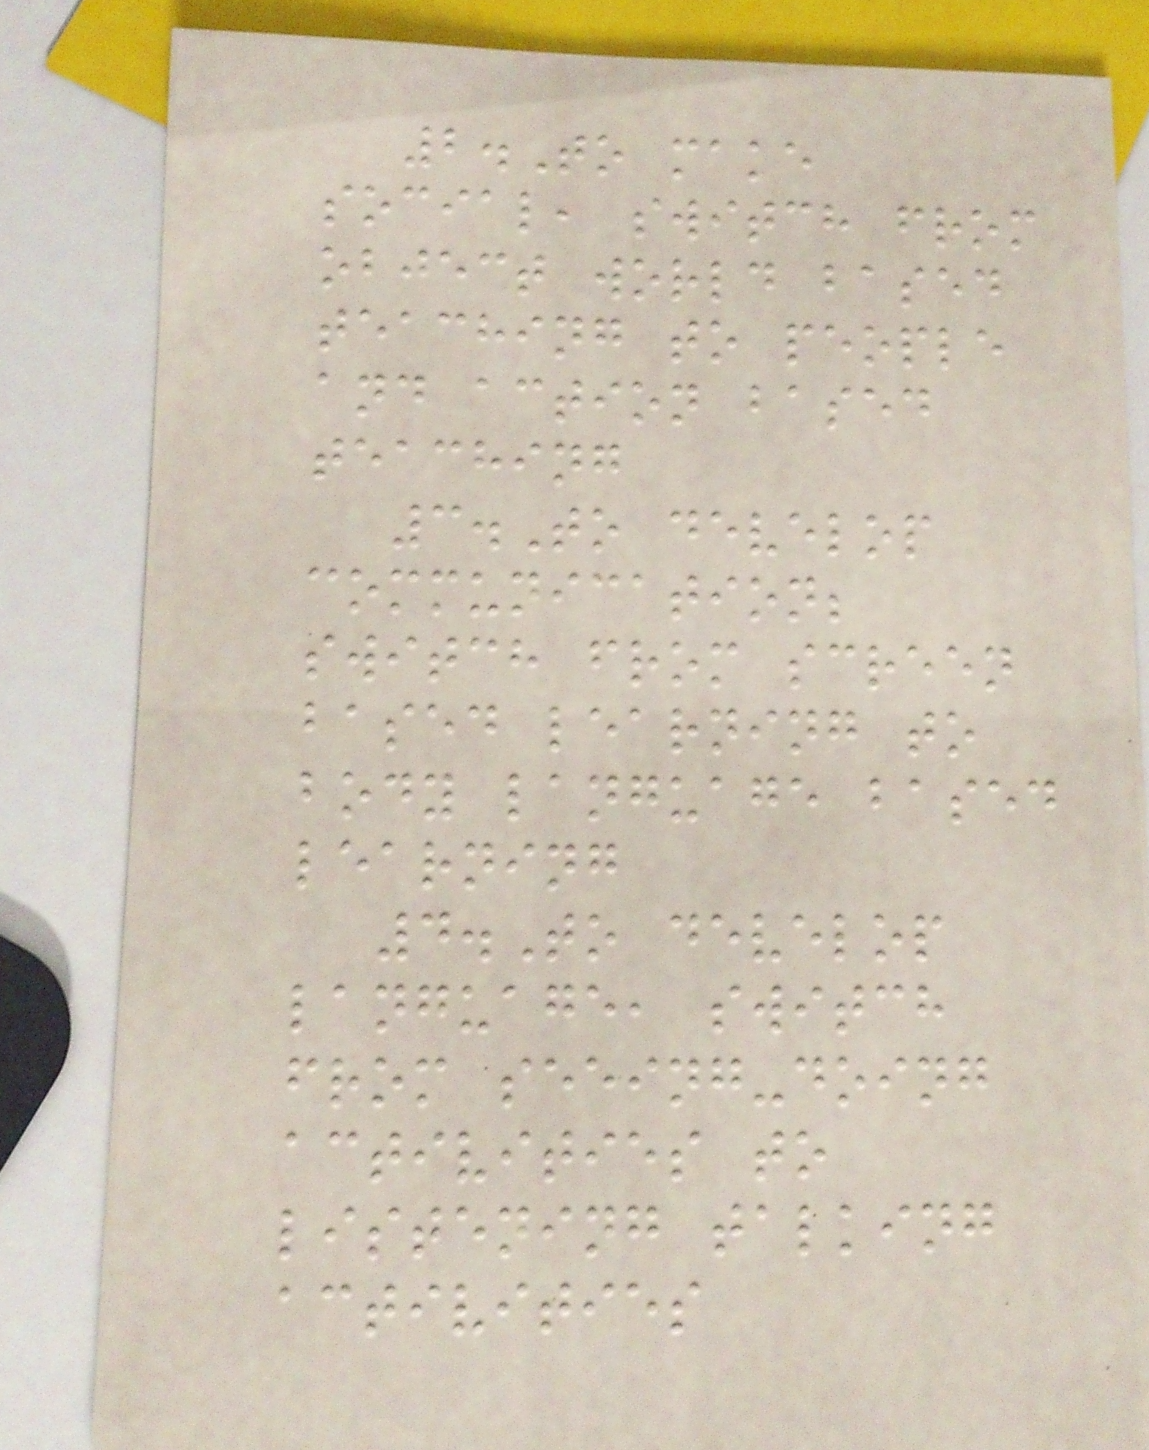2.To make
social, switch from
object world based
teaching to people
and action based
teaching
3.To develop
communication;
switch from screen
based learning to
body language based
learning
4.To develop
language, switch
from seeing-doing
activities to
listening talking
activities
